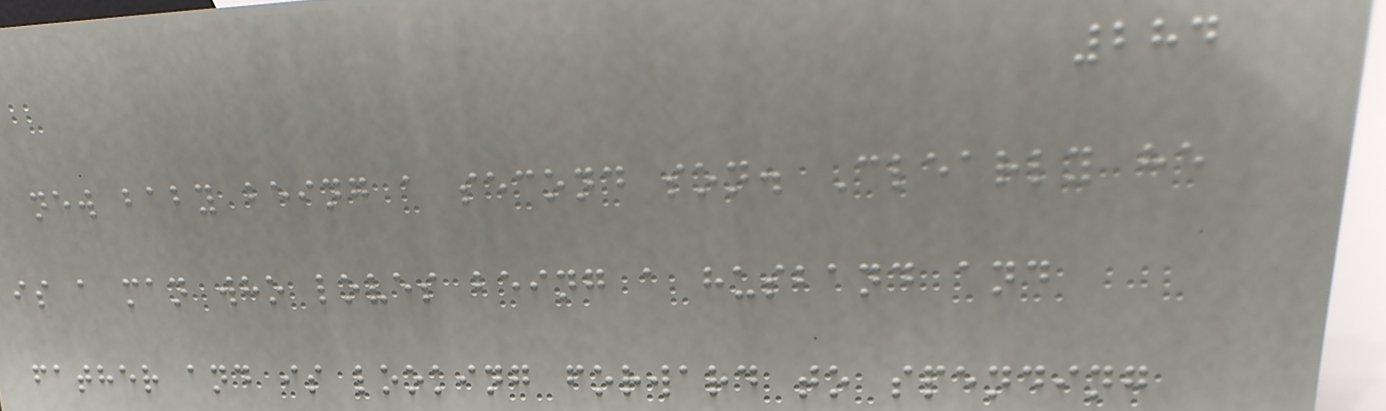284
new baby being a second son. Clearly he
is a man who loves being a husband and
father and is looking forward to spending
